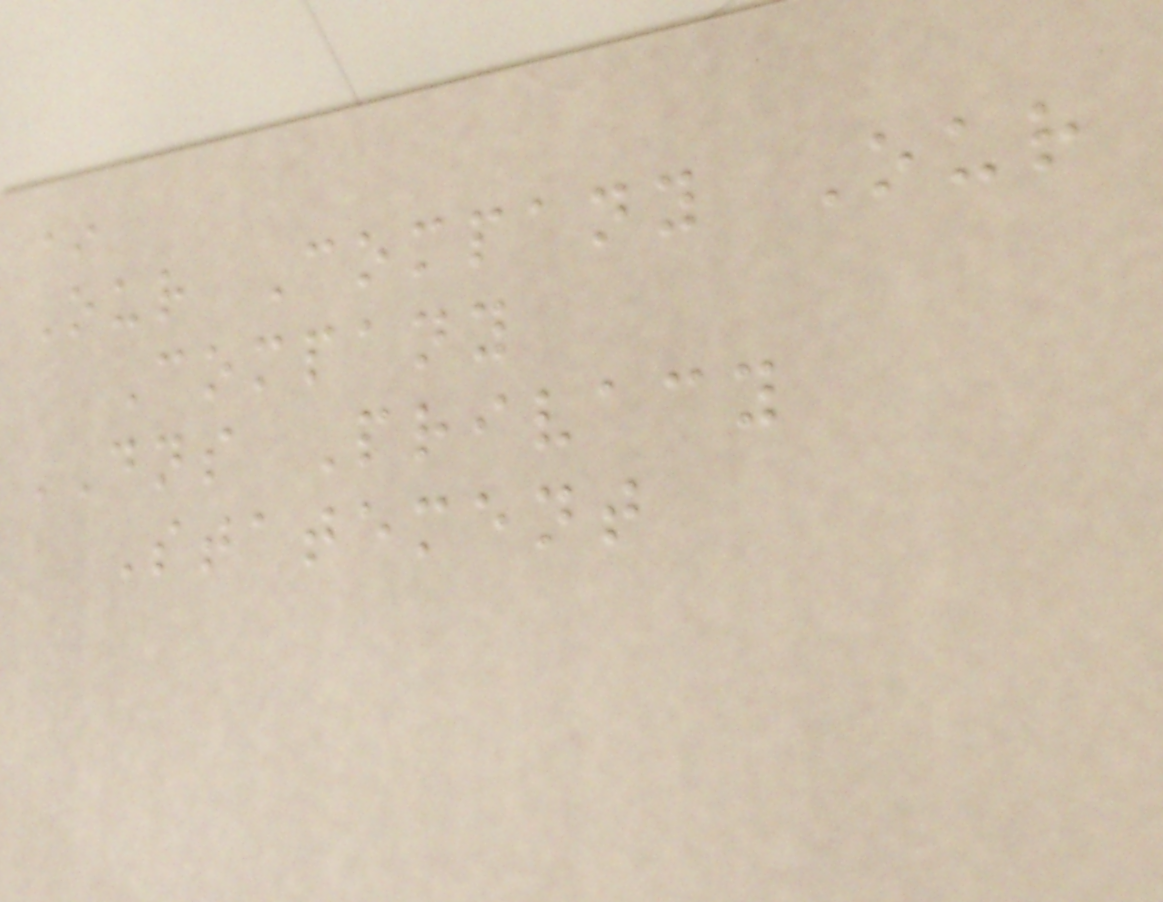*
Our Company Our
Company
DNS Privacy
Statement
